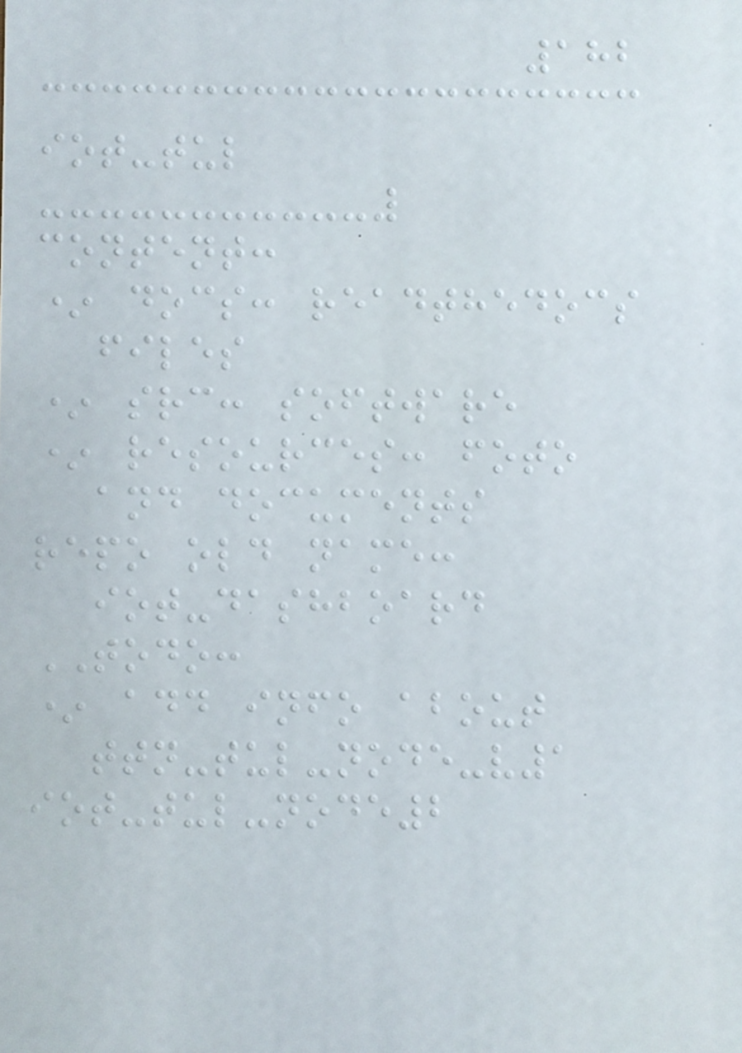182
iot-tul
content:
* docs: readthedocs
files
* src: software
* resources: foto
and documents
repo old name:
iot-dashboard
TODO:
* add info about
ttn-tul-node-v1
iot-tul-node2
